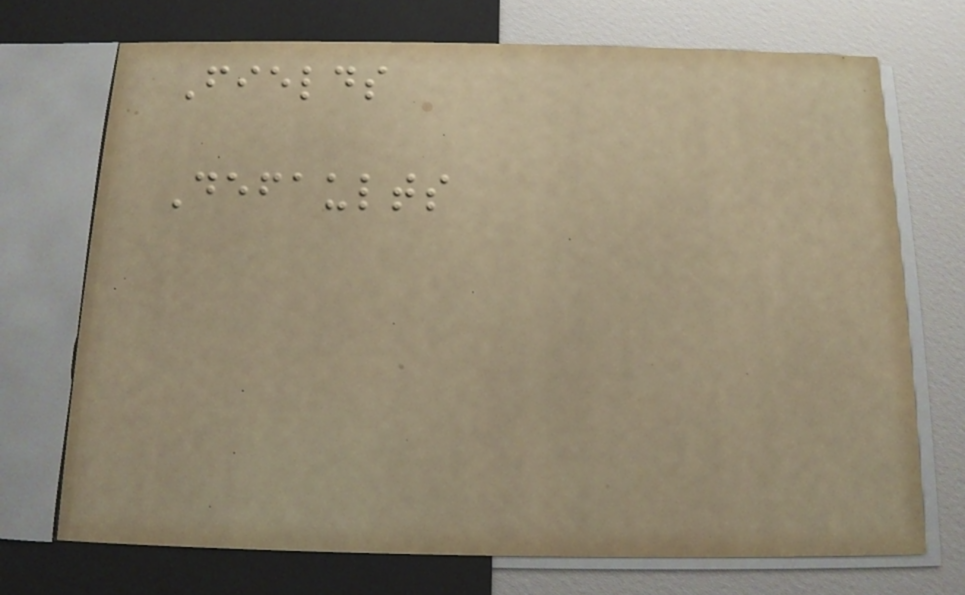Fields
Defaults
